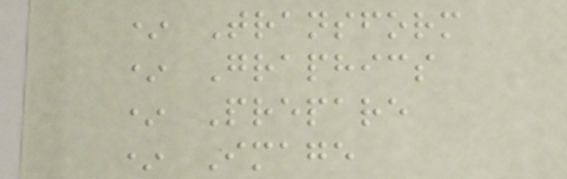* Transform
* Graphics
* Prepare
* Image
